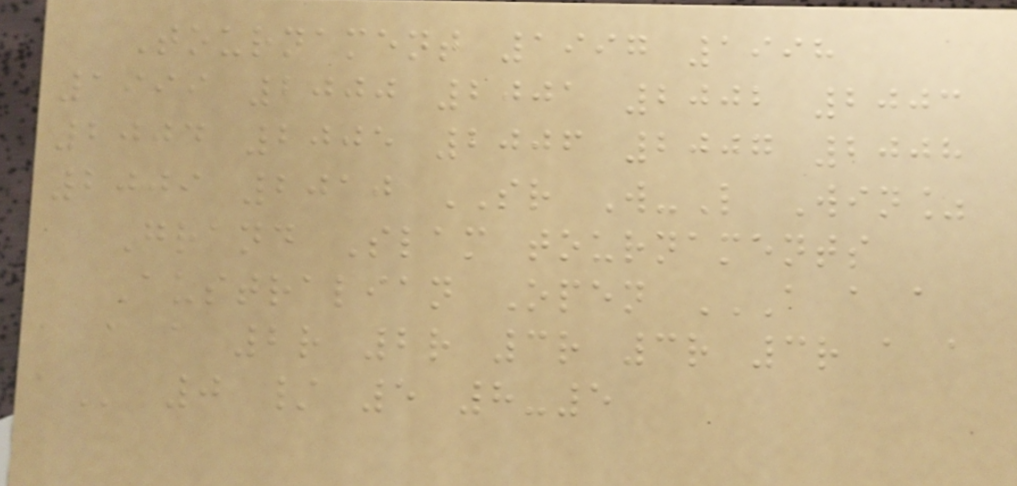Tournament 1997 1998
1999 2000 2001 2002 2003
2004 2005 2006 2007 2008
2009 2010 SR W-L Win%
Grand Slam tournaments
Australian Open A A A
A A A 2R 2R 3R 3R 3R A A
A 0 / 5 8-5
